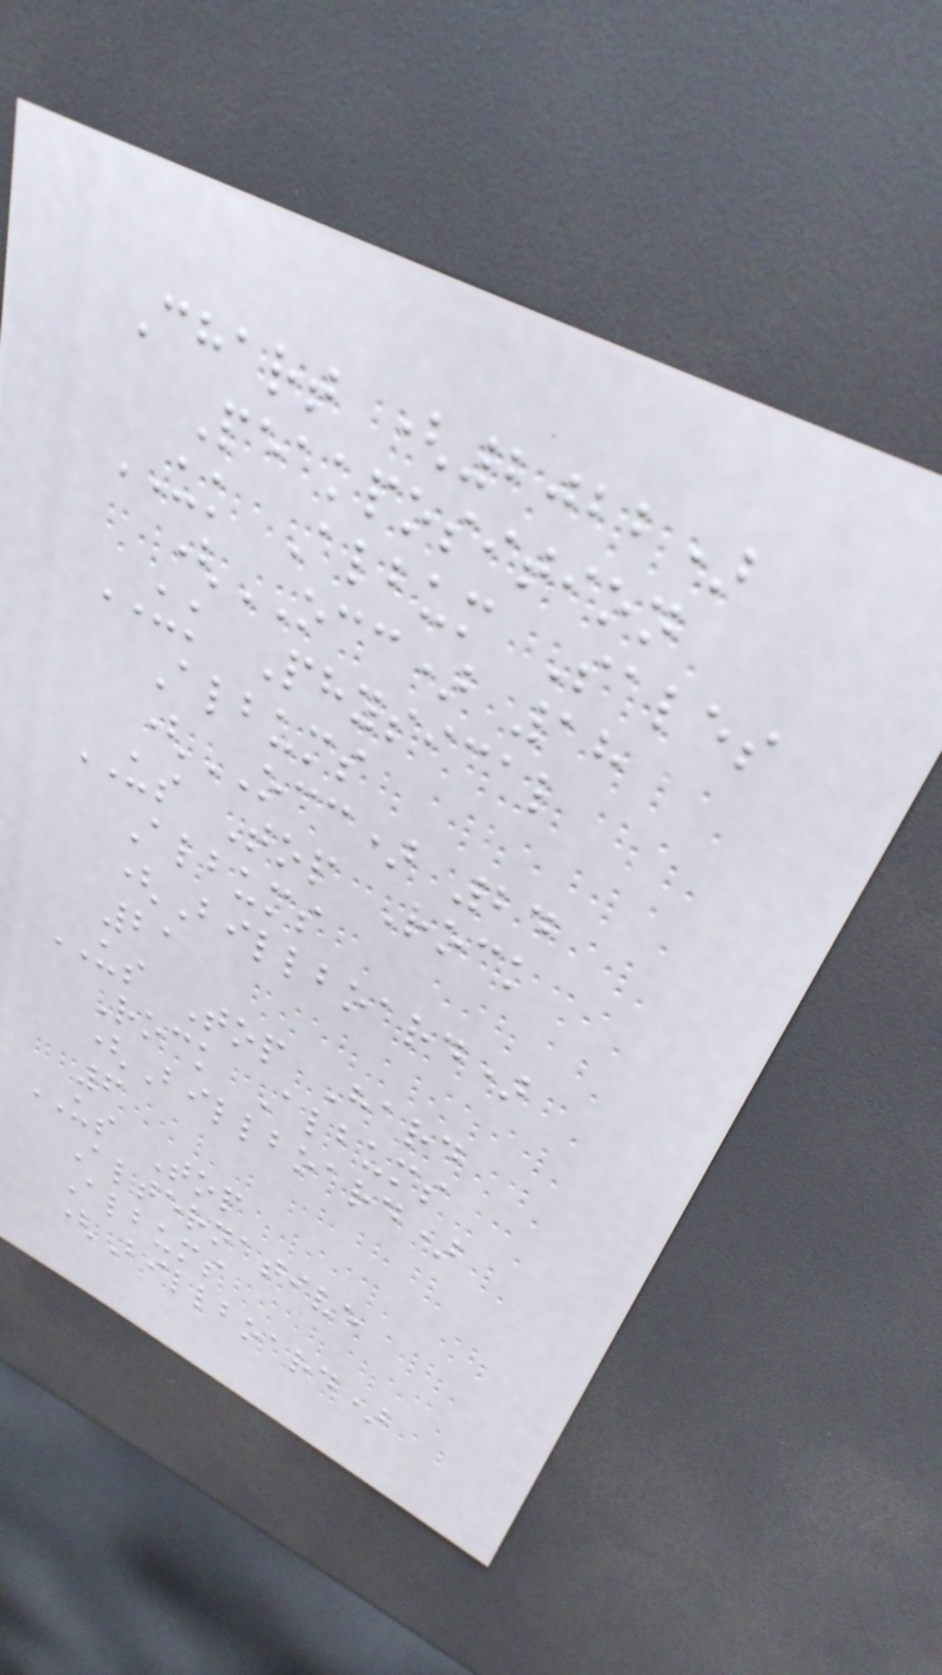Chart (2022)
Peakposition
UK Album Sales
(OCC) 18
UK Physical
Albums
(OCC) 24
US Top Rock
Albums
(Billboard)
21
US Top Hard
Rock Albums
(Billboard)
6
US Top
Alternative
Albums
(Billboard)
